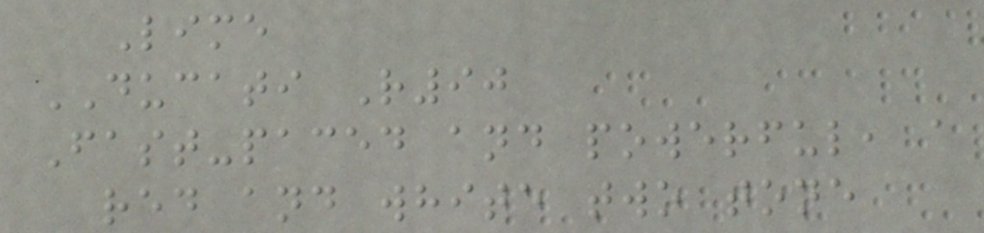Lime
DUCATI R90
Fast-paced and powerful, a
red and white two tone
